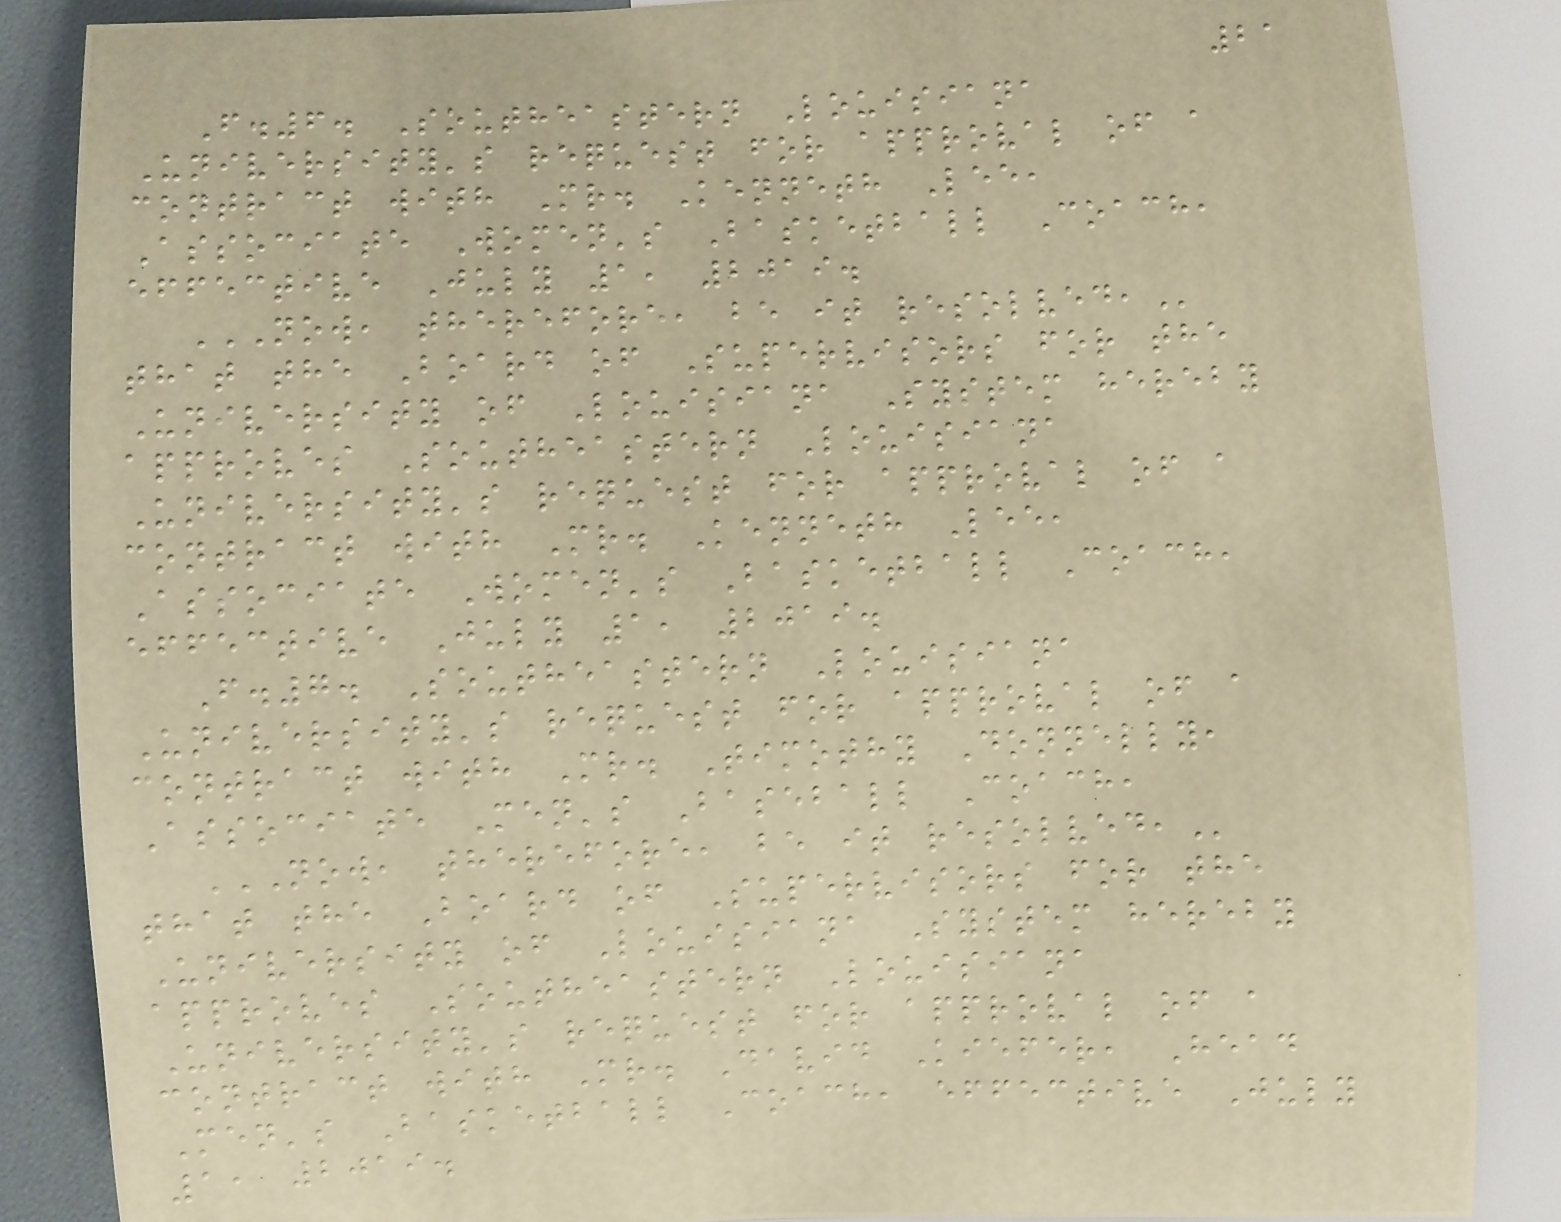21
F.6. Southeastern Louisiana
University's request for approval of a
contract with Mr. Kenneth Lee,
Associate Women's Basketball Coach,
effective July 1, 2019.
NOW, THEREFORE, BE IT RESOLVED,
that the Board of Supervisors for the
University of Louisiana System hereby
approves Southeastern Louisiana
University's request for approval of a
contract with Mr. Kenneth Lee,
Associate Women's Basketball Coach,
effective July 1, 2019.
F.7. Southeastern Louisiana
University's request for approval of a
contract with Mr. Timothy Donnelly,
Associate Men's Baseball Coach,
NOW, THEREFORE, BE IT RESOLVED,
that the Board of Supervisors for the
University of Louisiana System hereby
approves Southeastern Louisiana
University's request for approval of a
contract with Mr. David Kiefer, Head
Men's Basketball Coach, effective July
1, 2019.
